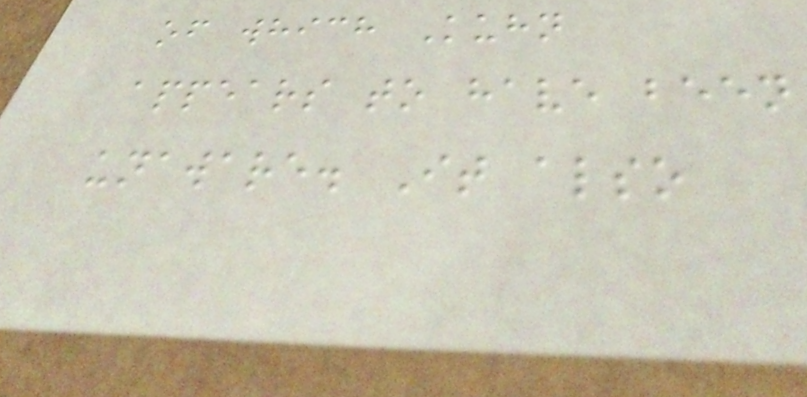of which Kuhn
appears to have been
unaware. It also
